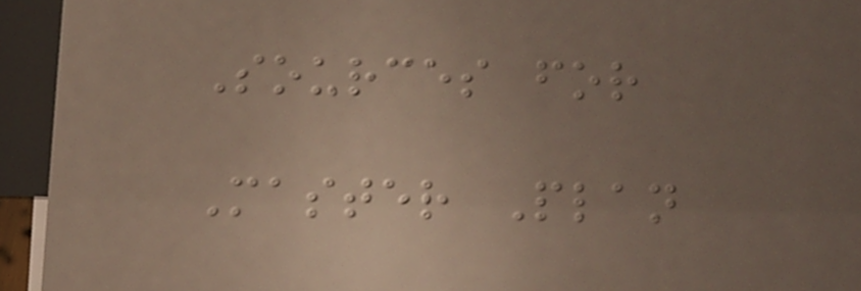Sources for
Master Plan
